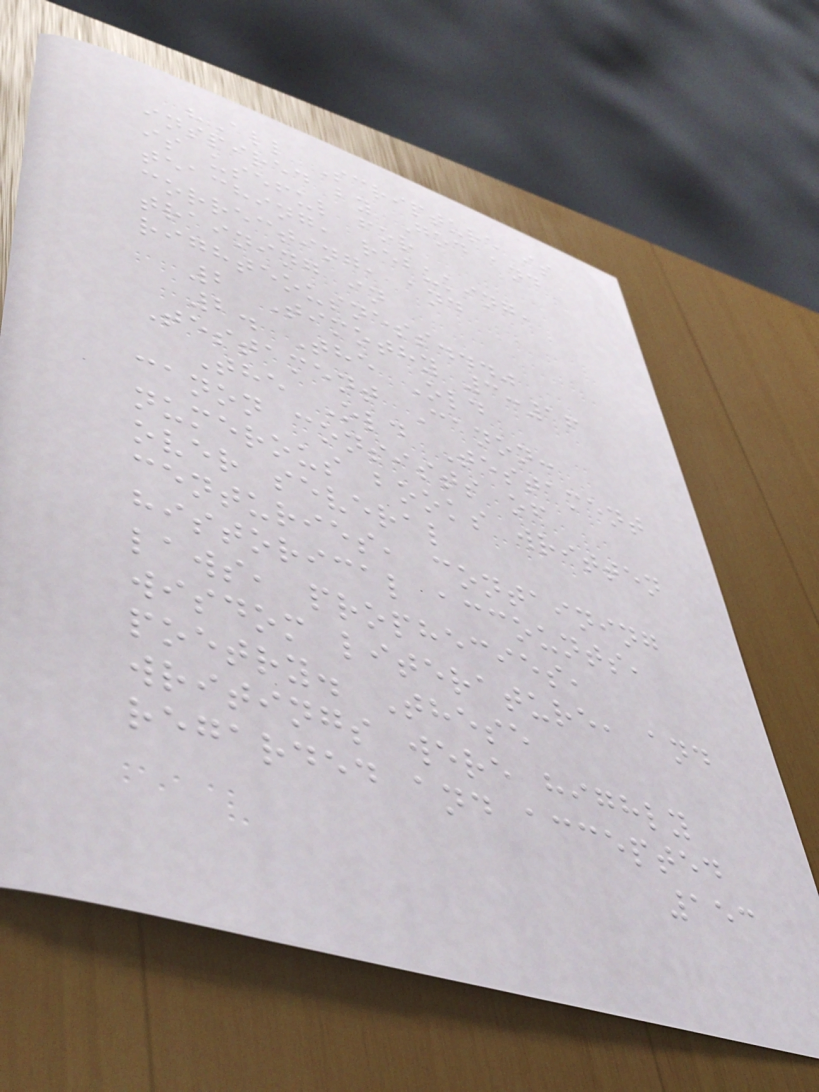"All Scripture is
inspired by God and
is useful for
teaching, rebuking,
correcting, and
training in
righteousness..."
2 Timothy 3:16
2. The Old
Testament Canon:
The Old Testament
canon consists of
numerous books written
over several
centuries, containing
historical accounts,
laws, prophecies,
wisdom literature, and
poetry. These
writings were highly
regarded and accepted
153
